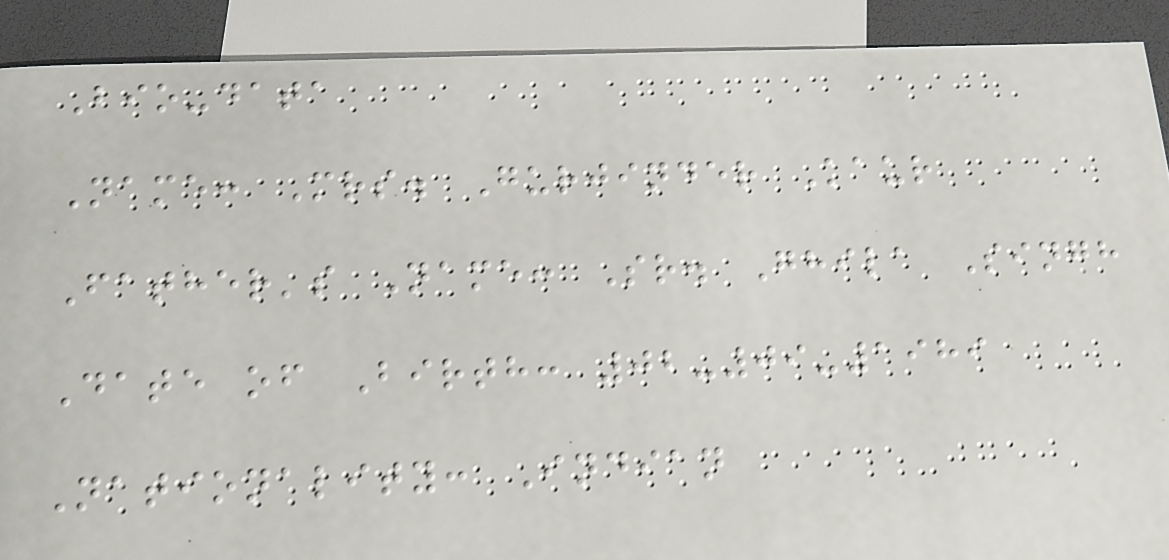Bio-data
Name: Mrs. Gurjinder Kaur
Father's Name: Sr. Ghila Singh
Date of Birth: 02-09-1989
Nationality: Indian
